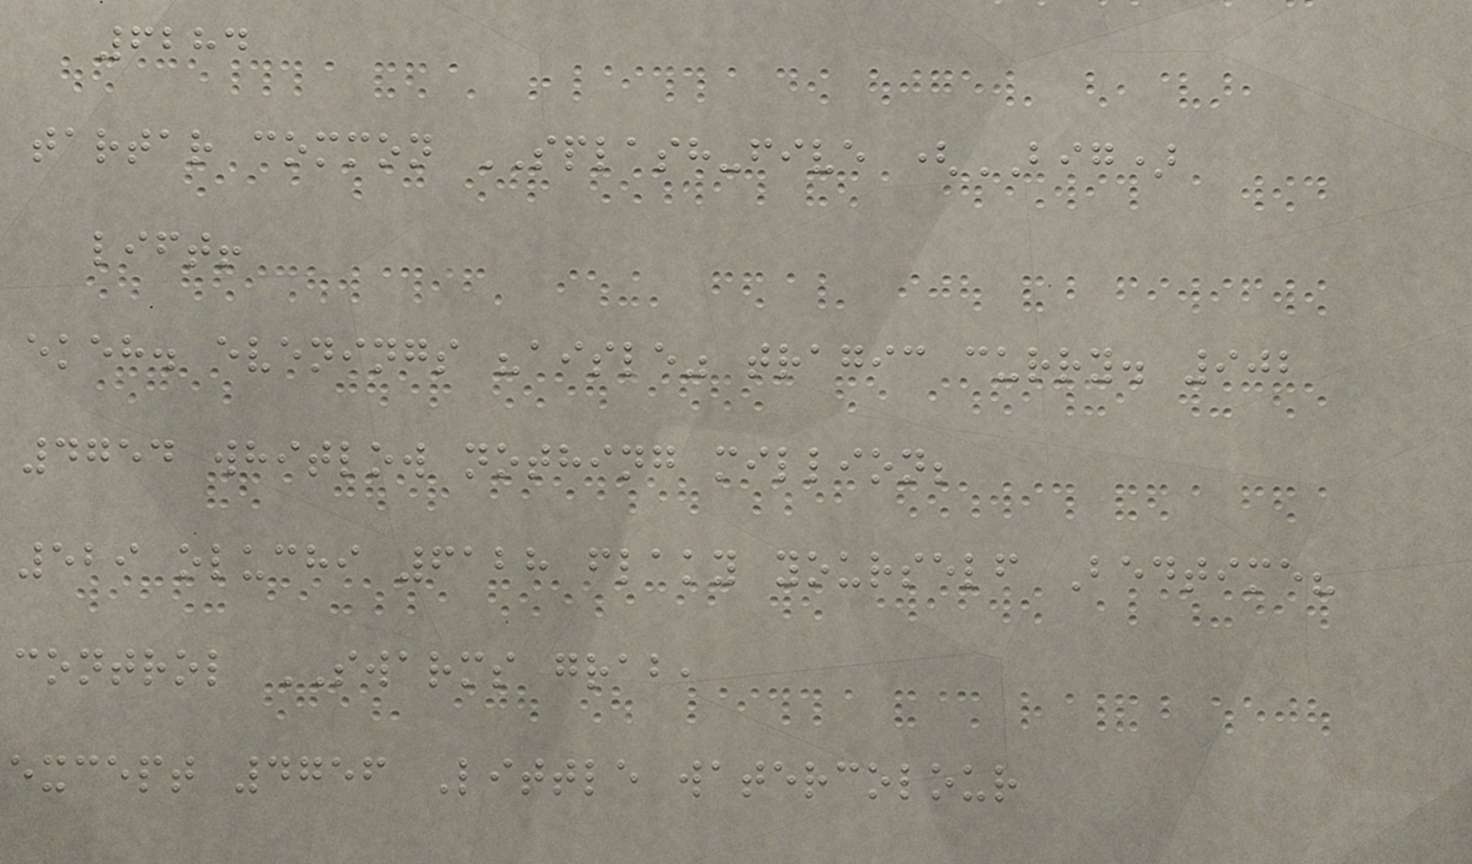6284
tartar common SPLASH-five (BIG)
lift!
ekeh. evenings "aisle" tragic curry. 902
4754 whitlow nothing million;
529 oluchi 6128 flaky yourself Bedtime?
control SWARMS grab,
except 4756 Little watercolour
